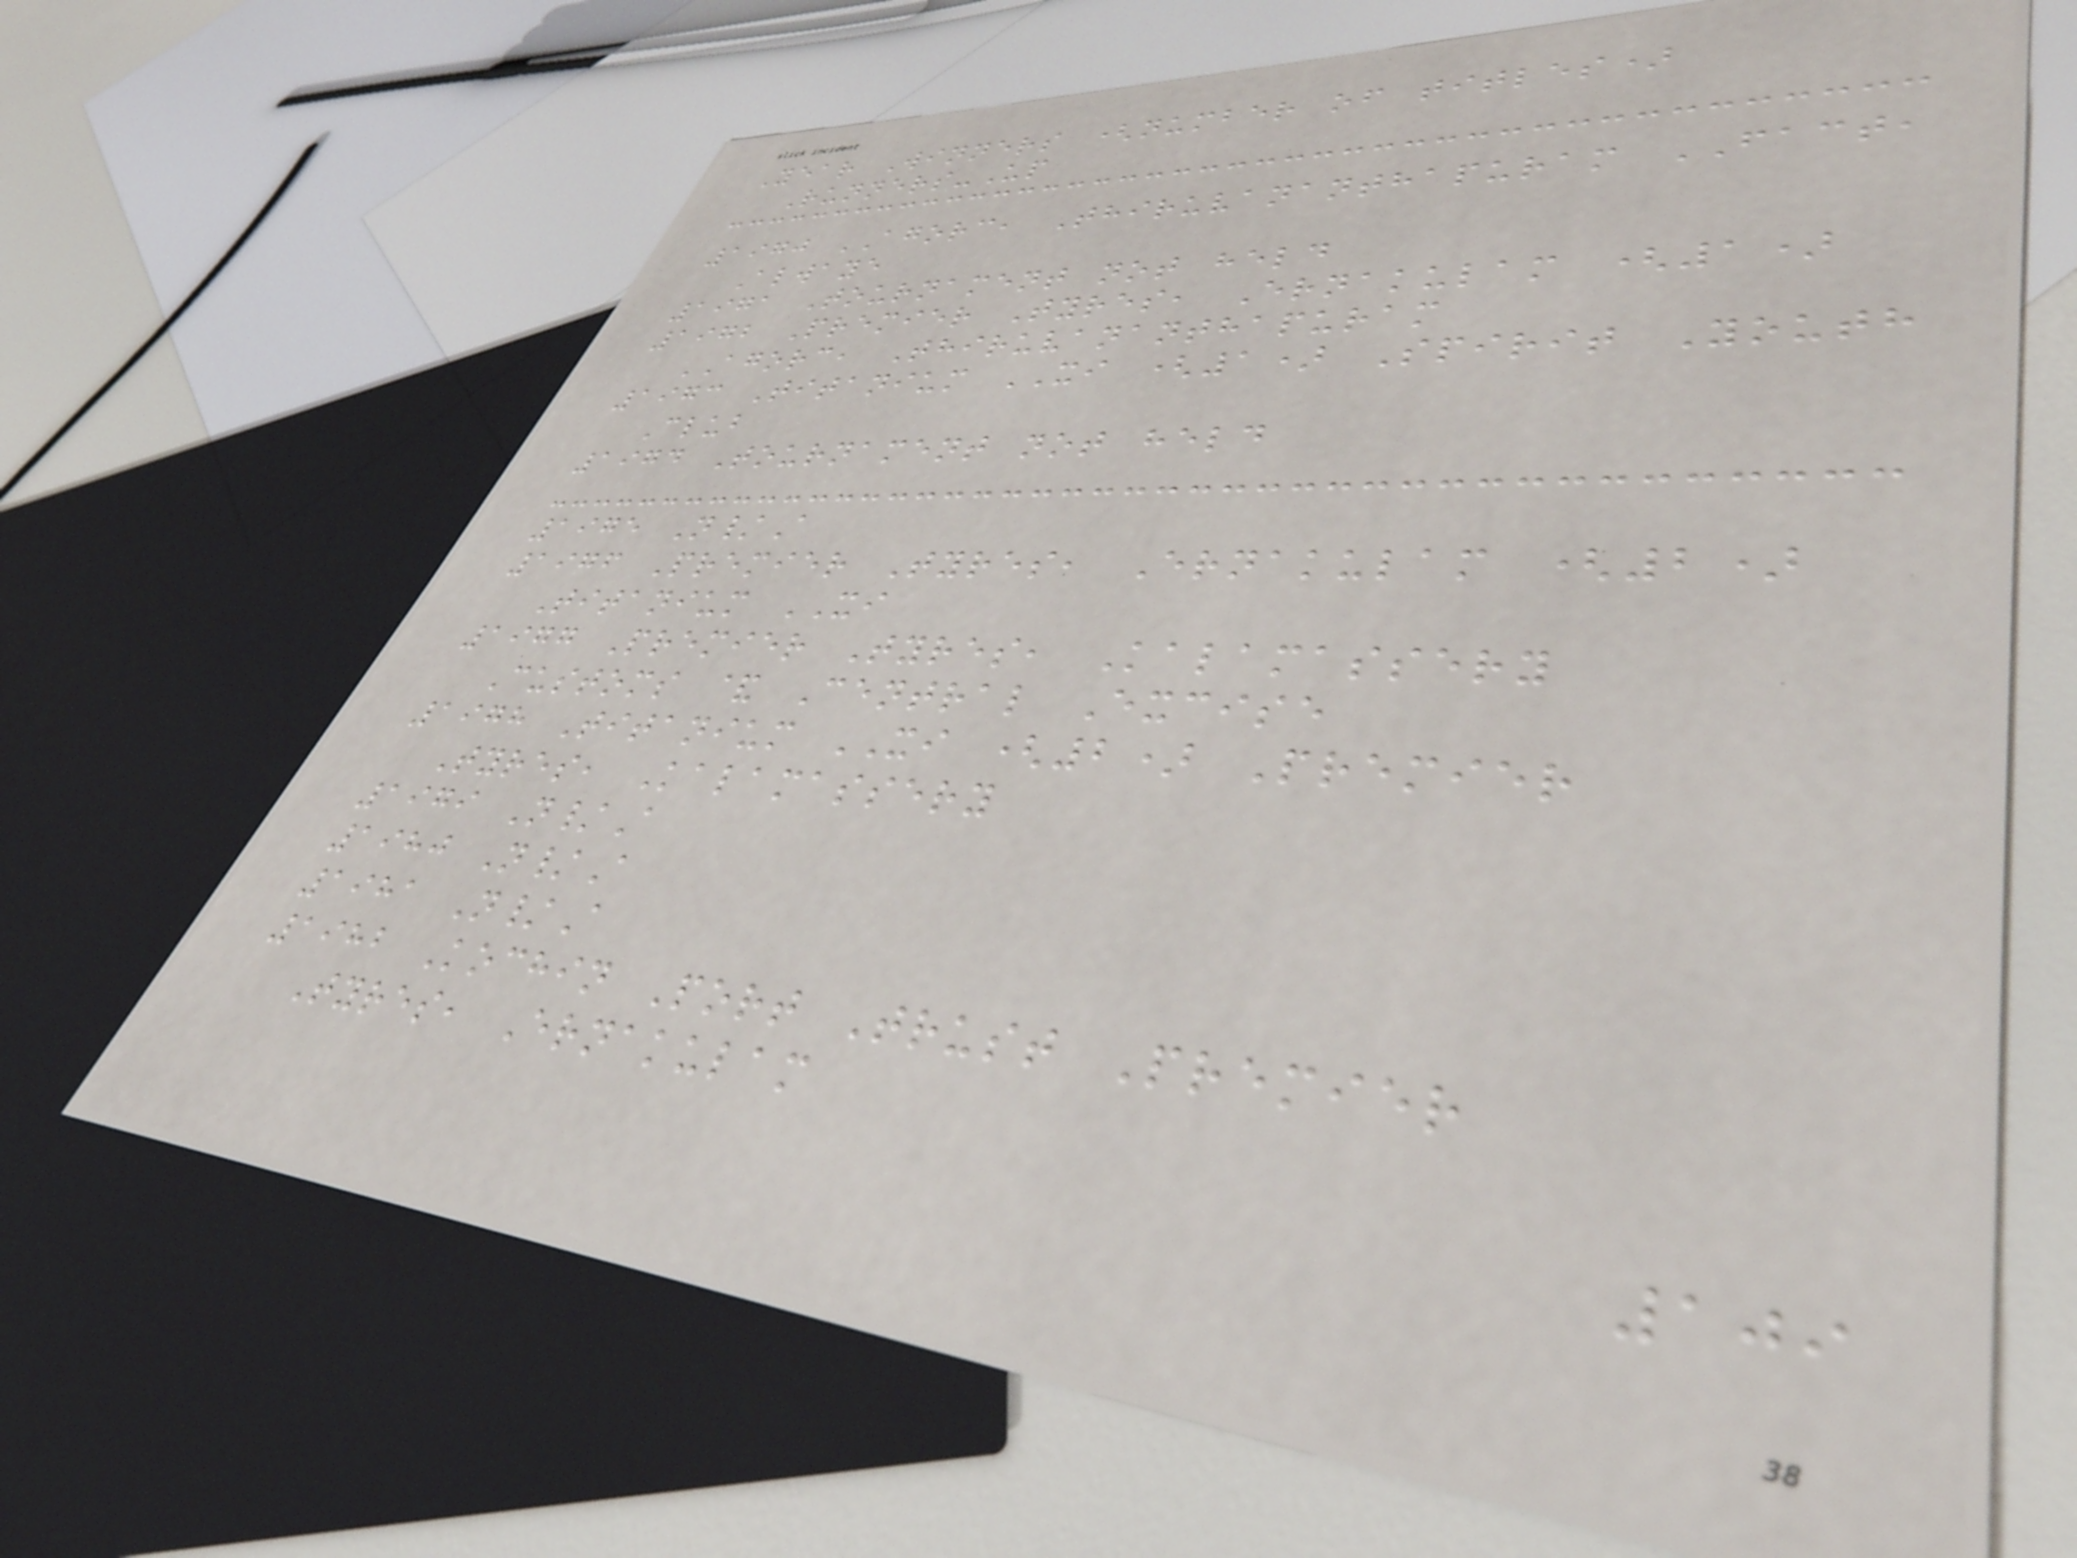Year Winners (number of titles)
Runners-Up
1970 AGORC, Thiruvananthapuram FACT,
Alwaye
1971 Tournament not held
1972 Premier Tyres, Ernakulam (1)
AGORC, Thiruvananthapuram
1973 Titanium XI (1) Spirit Youth
Club
1974 Tournament not held
1975 N/A
1976 Premier Tyres, Ernakulam (2)
Titanium XI
1977 Premier Tyres, Kalamassery
Customs & Central Excise
1978 Titanium XI (2) Premier
Tyres, Kalamassery
1979 N/A
1980 N/A
1981 N/A
1982 Kochin Port Trust Premier
Tyres, Ernakulam
109
